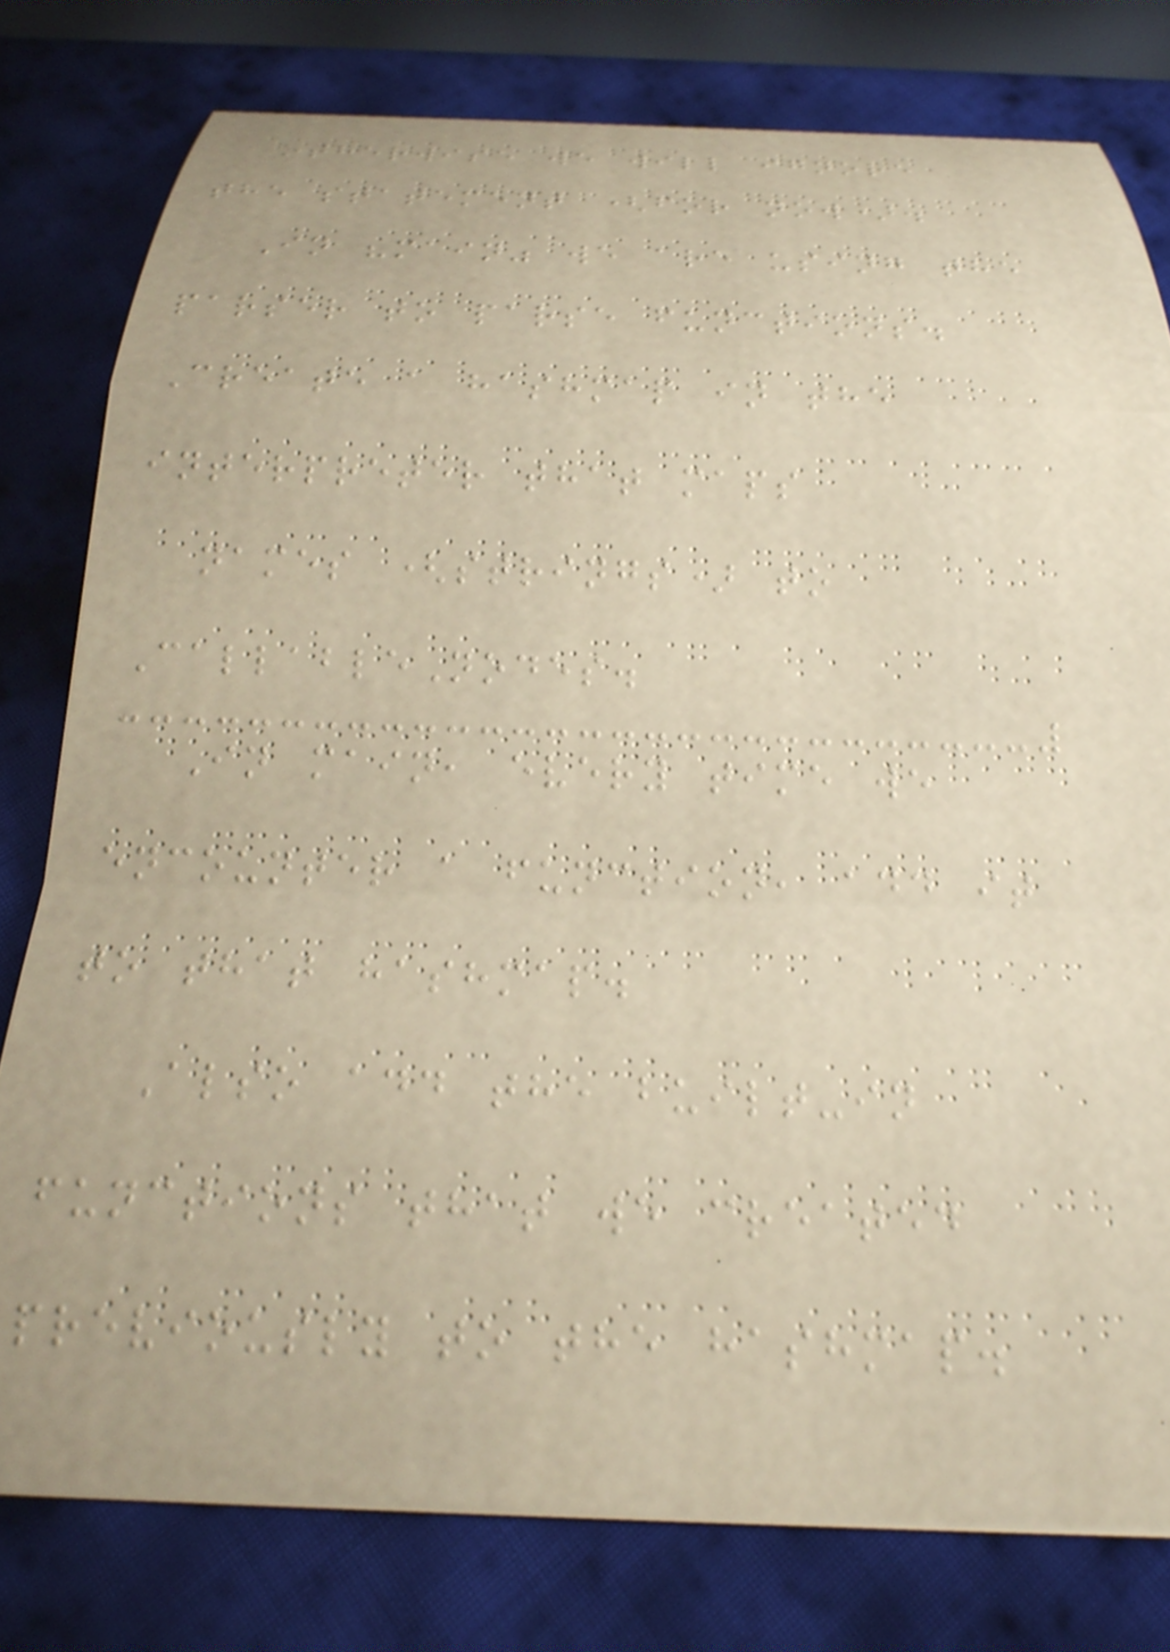otherwise we will ignore
the statement (for now).
In "main" we are using the
parser to parse functions.
Create a hashmap in the
interpreter that maps
names (strings) to
CallableNodes.
In main, every time we
encounter a function, add it
to that hashmap.
Also add the built-in
functions that we created
previously to the hashmap.
